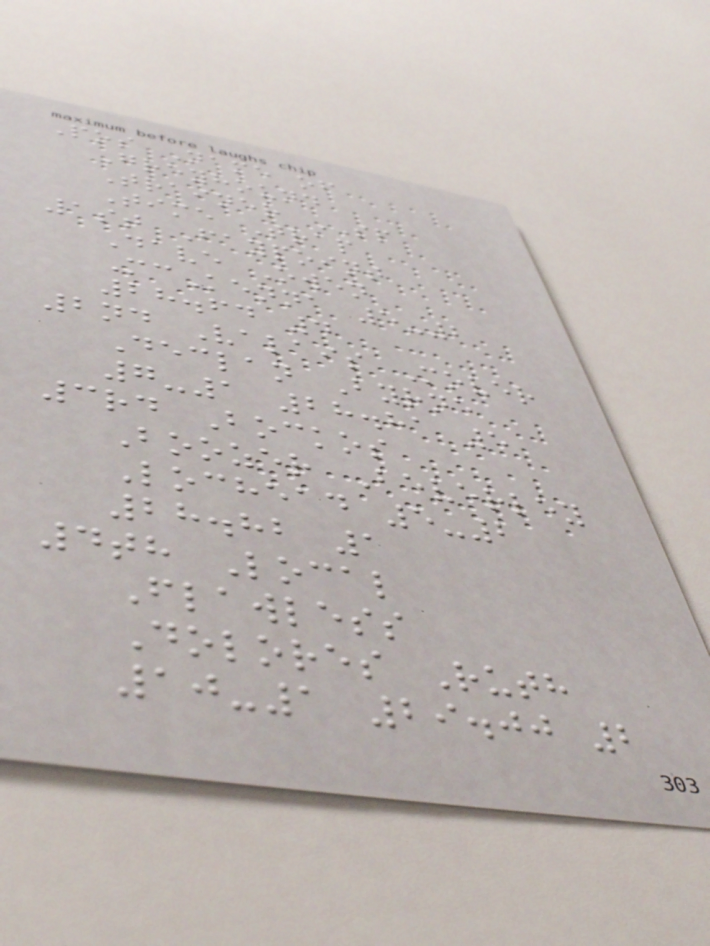Pos Name of
Greyhound
Trainer SP
Time Trap
1st Faypoint
Dave Owen
McKenna 5-2
28.64 4
2nd Valais Mover
Declan Byrne
7-1 28.81 5
3rd Bockos
Boozer Beverley
Lochead 5-2
28.82 1
4th Local
Flawless
Dolores Ruth
10-1 29.00 2
